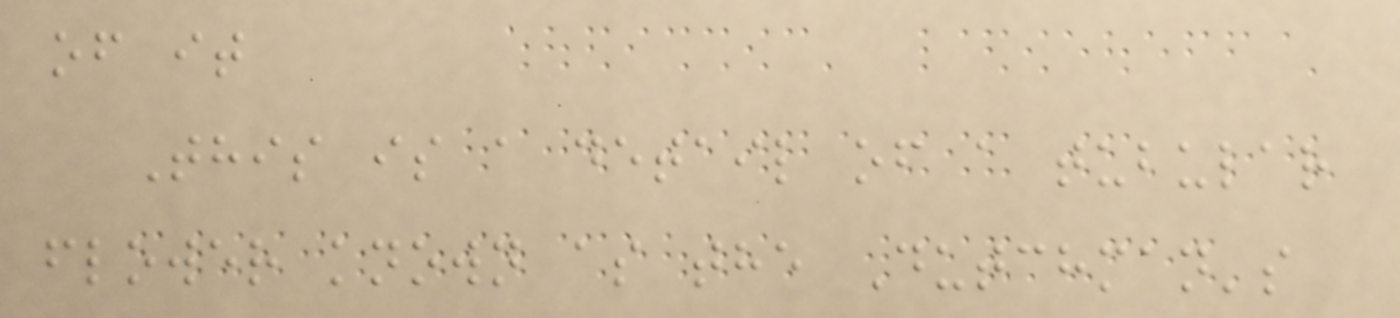of it
This is a detail of a tubular
flower known as the Dutchman's
